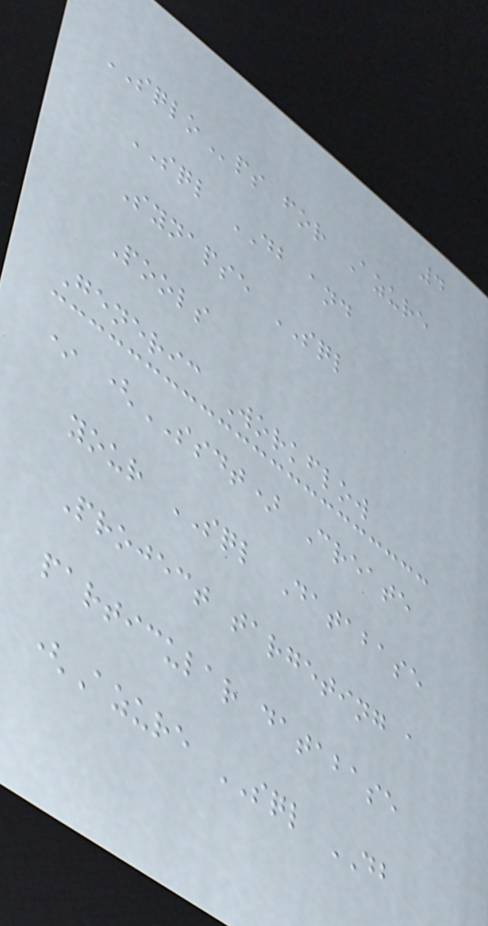4
SQLOps for Azure
SQL DB and
Synapse SQL
Pools
Generic Workflow
* (SSDT) Create
your SQL Database
Project targeting a
particular database
(Azure SQL DB
